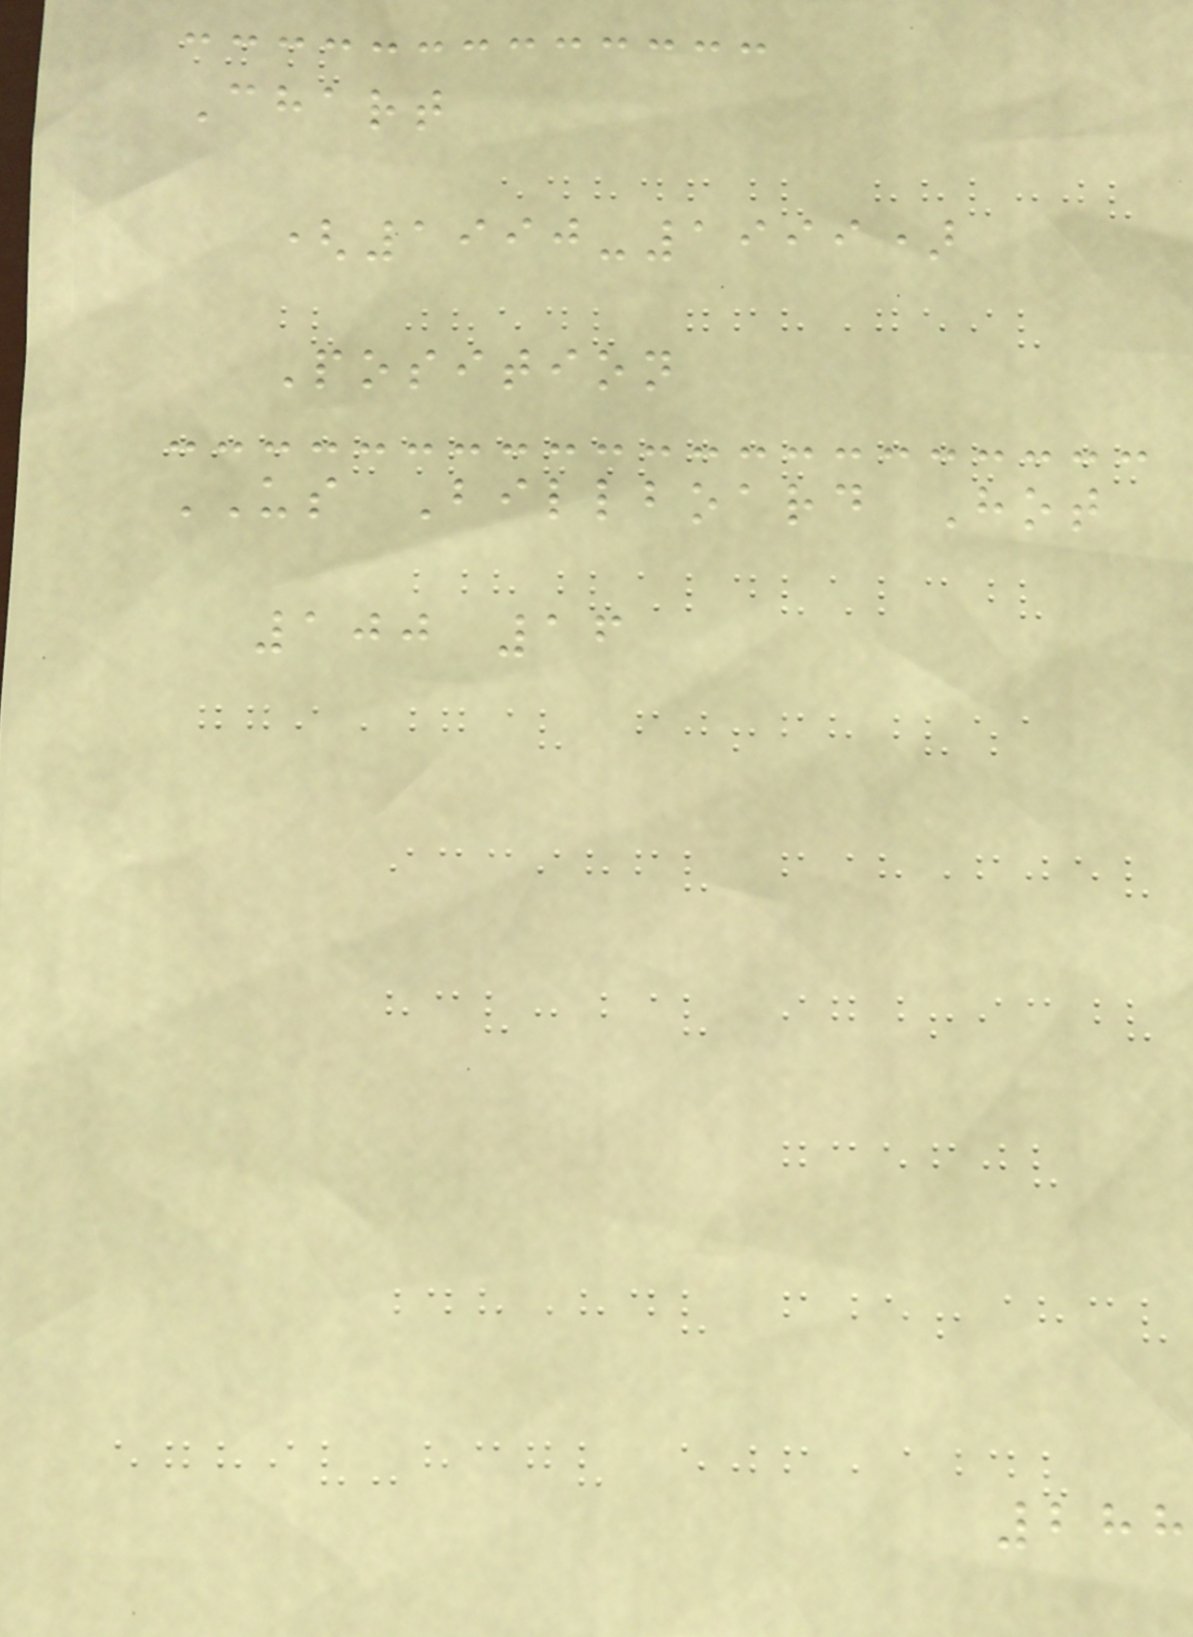Chart
(1990-1999)
Position
US Billboard Hot
100 16
288
